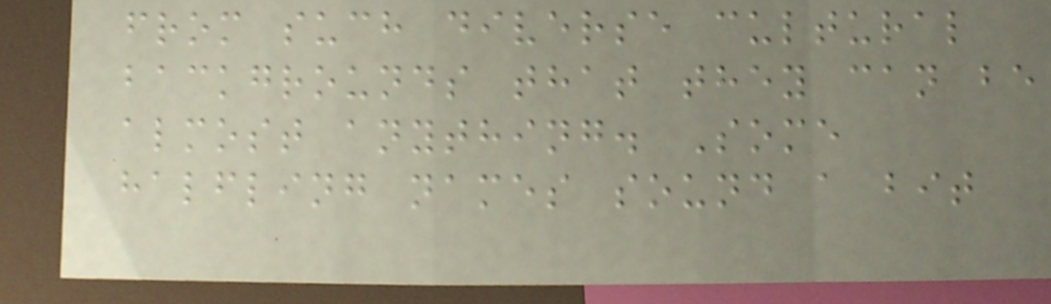from such diverse cultural
backgrounds that they can be
almost anything. Some
halfling names sound a bit
